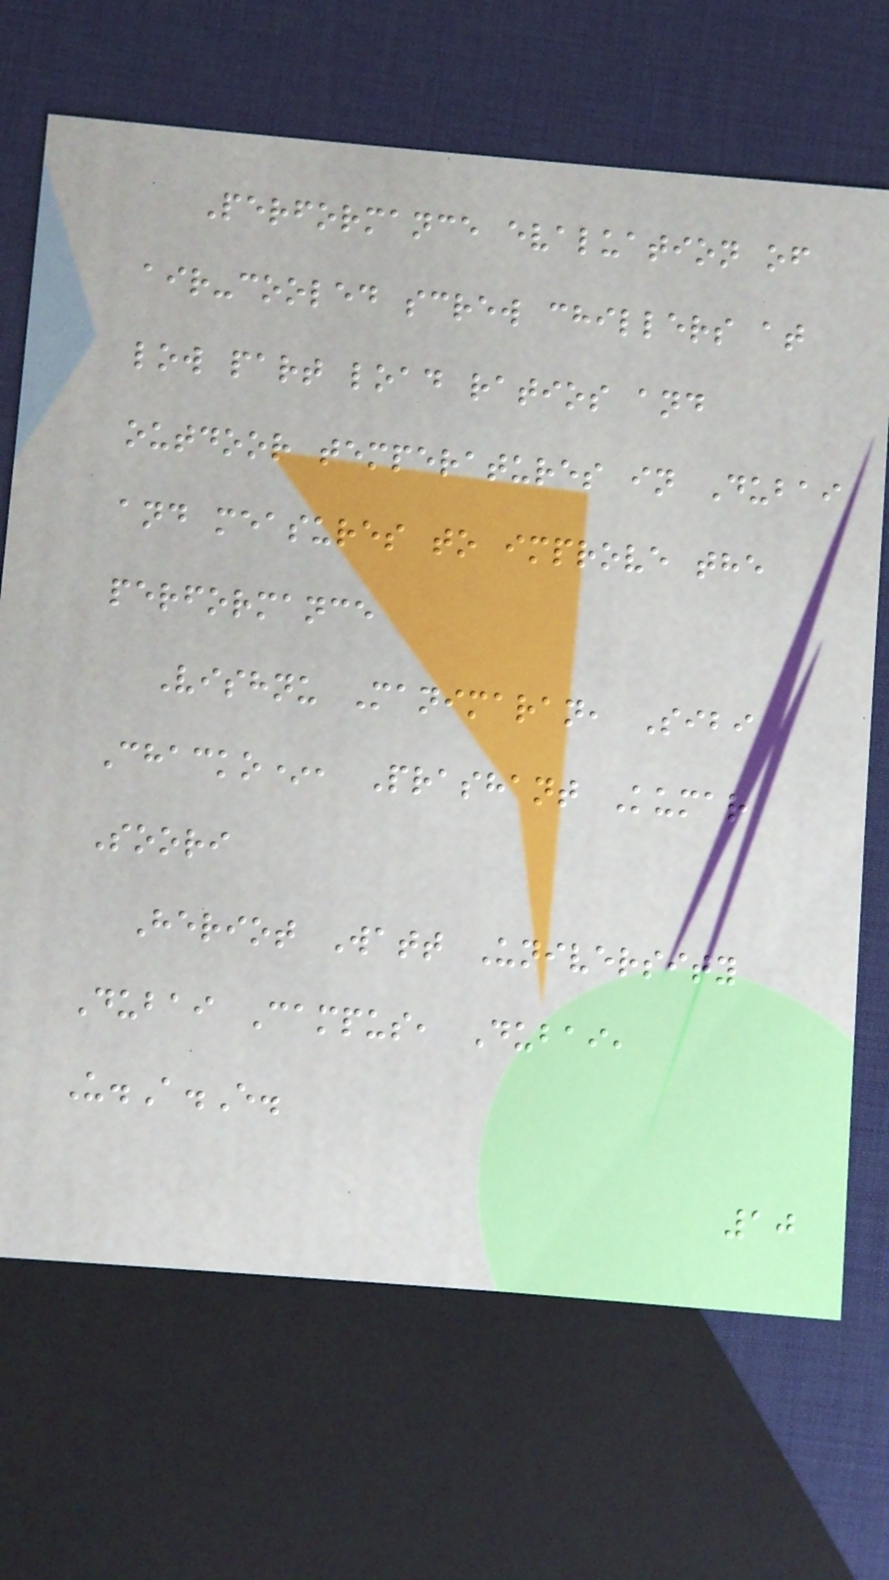Performance evaluation of
air-cooled screw chillers at
low part load ratios and
outdoor temperatures in Dubai
and measures to improve the
performance
Vishnu Manimaran, Sibi
Chacko*, Prashant Kumar
Soori
Heriot Watt University
Dubai Campus, Dubai,
U.A.E.
10
